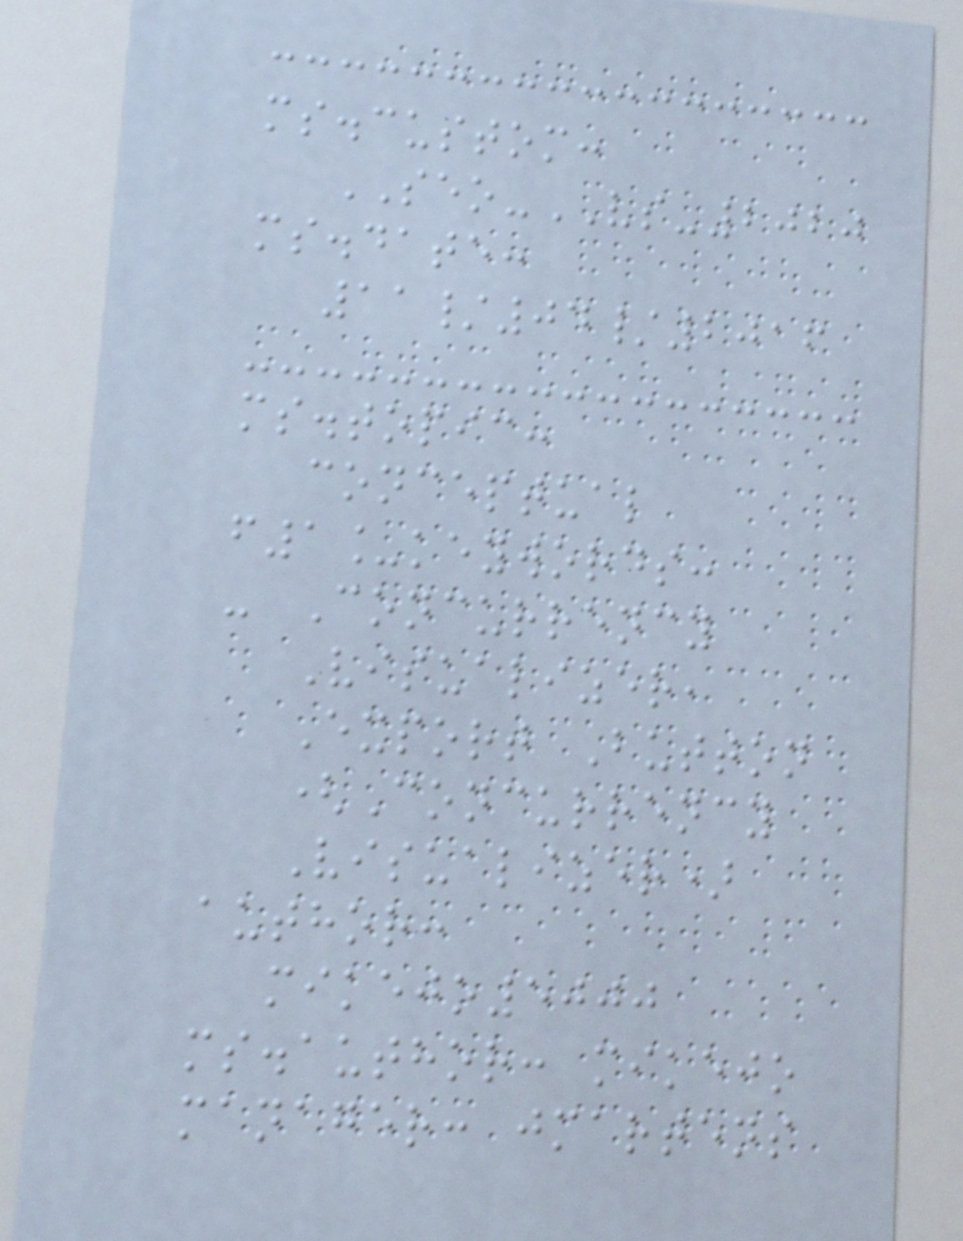ms.custom:
SEO-VS-2020
ms.date:
11/04/2016
ms.topic:
conceptual
f1_keywords:
- Concurrency
Visualizer,
Export Button
(Concurrency
Visualizer)
author:
mikejo5000
ms.author: mikejo
manager: jmartens
